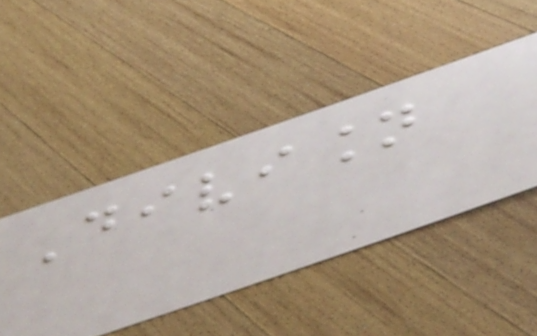Division
